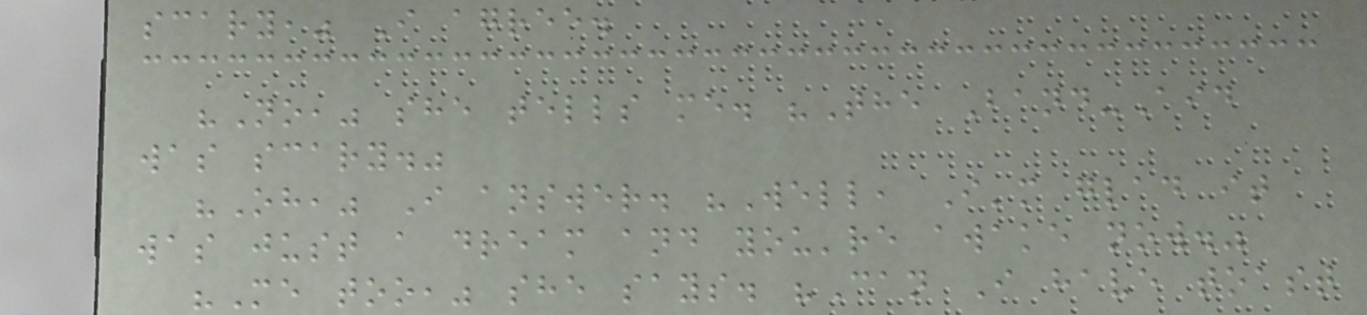scary," I agree.
"No," she tells me. "The Band-Aid
was scary."
"Oh," I answer. "Well, I'm glad it
was just a dream and you're awake now."
"Me too," she says. "Can I have toast
